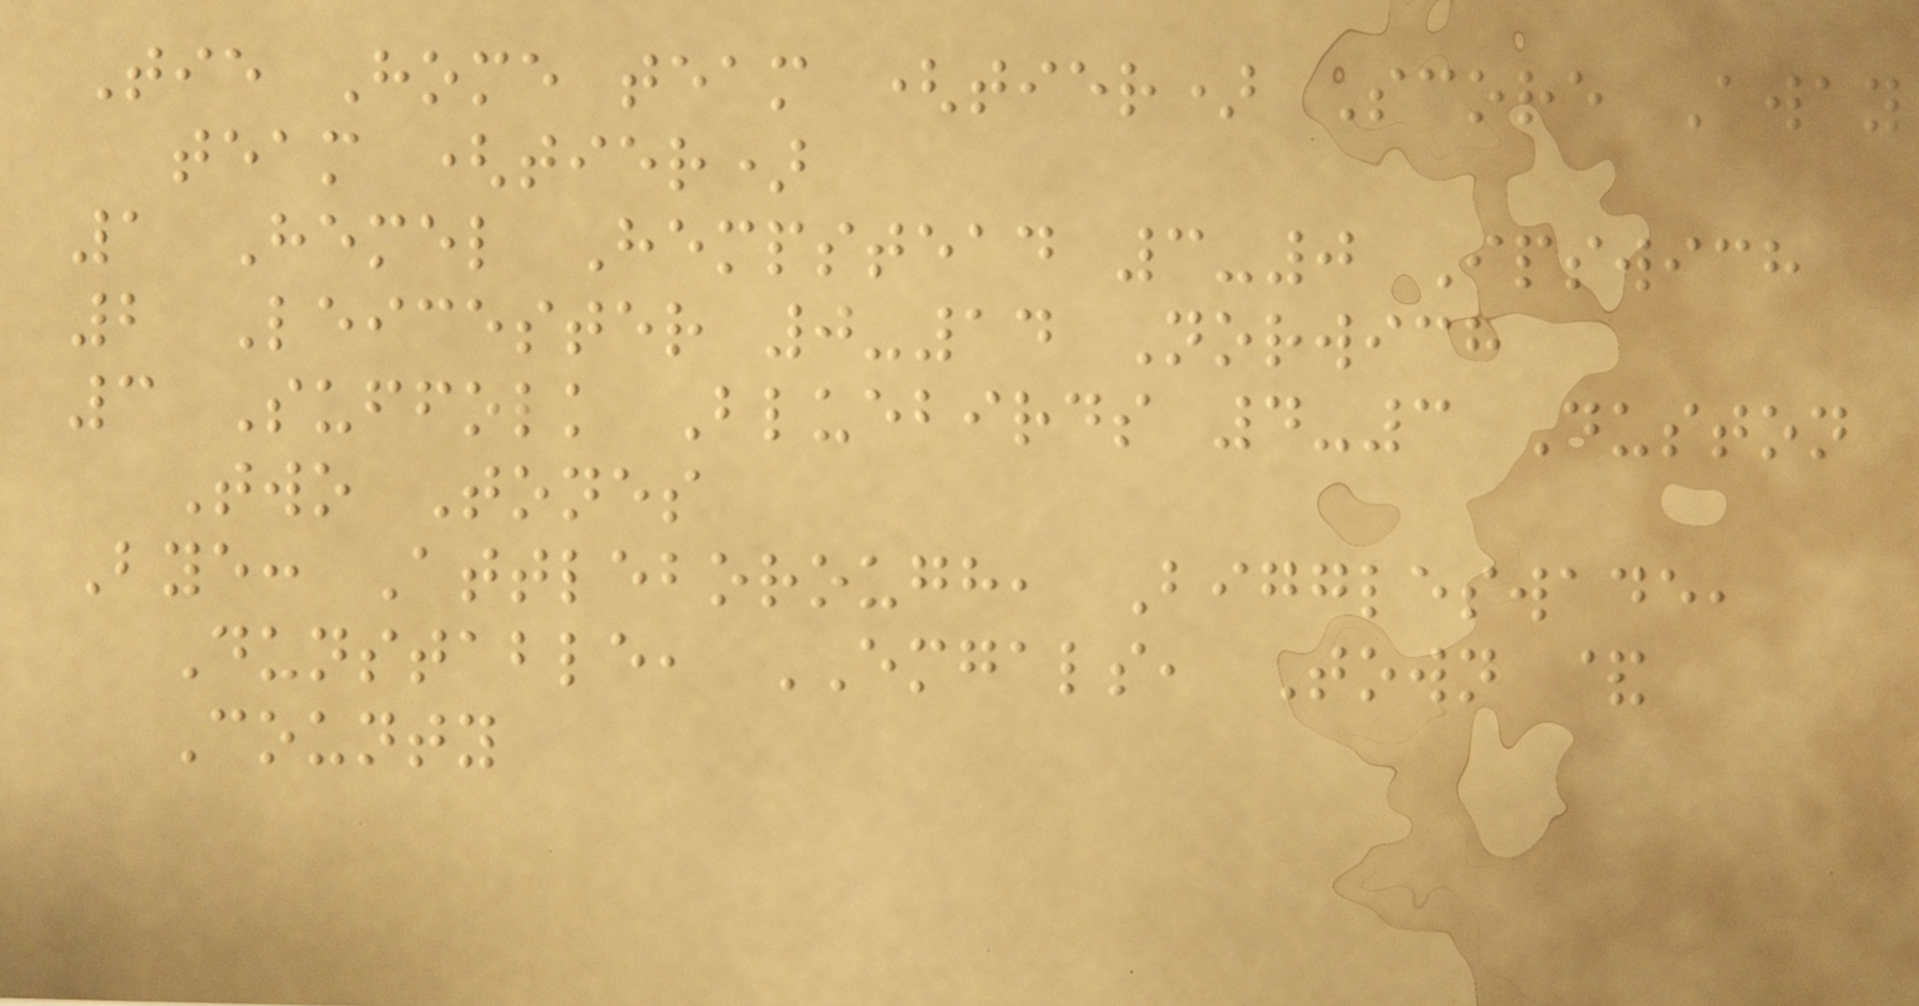Tie Home team (tier) Score Away
team (tier)
1 Hemel Hempstead 3-0 Ipswich
2 Leicester 0-14 Norwich
3 Suffolk Bluebirds 4-3 Duston
Two Tones
Bye: Attleborough, Biggleswade,
Dunstable, EMGALS, Town &
County
